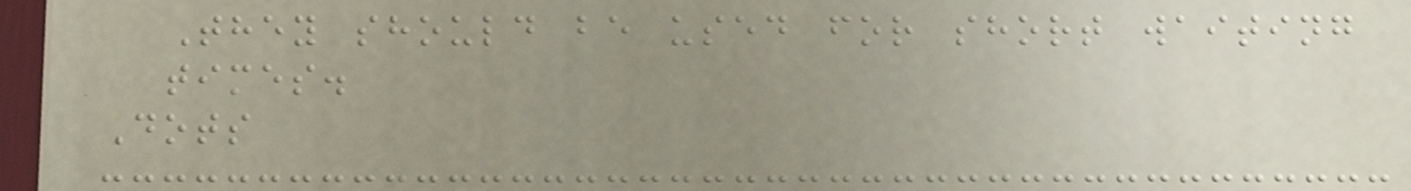They should be used for short waiting
times.
Dots
